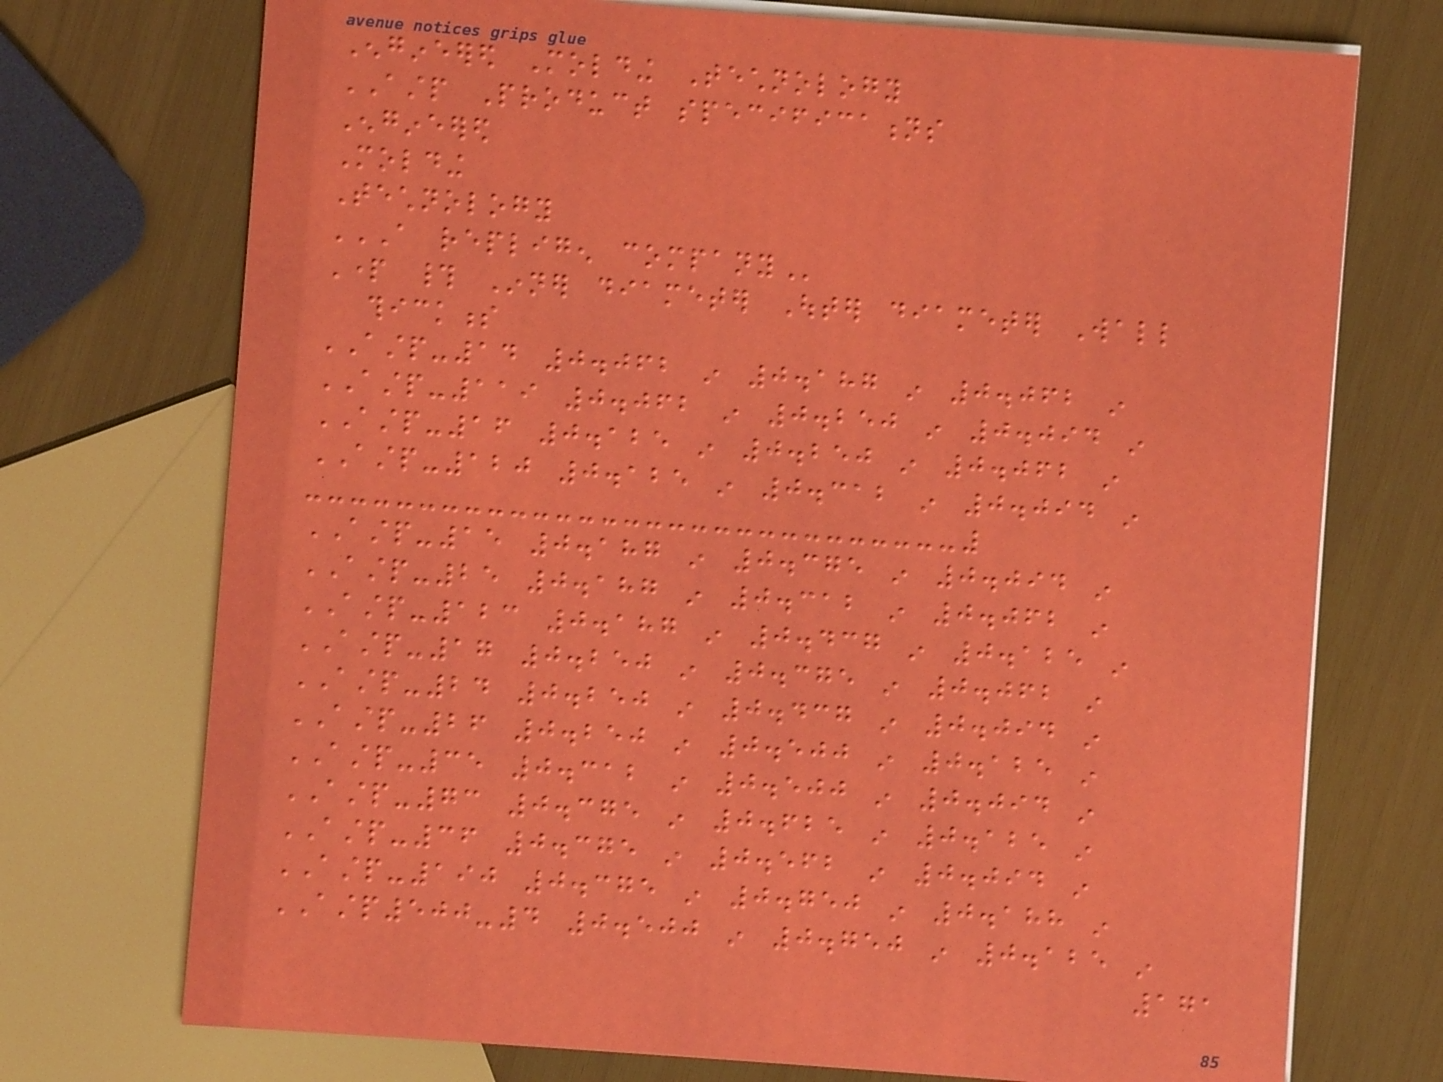Engineered Molding Technology
ASTP Product specifications
Engineered
Molding
Technology
A REPLIGEN COMPANY
Part # Inner diameter Outer diameter Wall
thickness
ASTP-14 0.062 in 0.187 in 0.062 in
ASTP-119 0.062 in 0.250 in 0.094 in
ASTP-16 0.125 in 0.250 in 0.062 in
ASTP-120 0.125 in 0.312 in 0.094 in
ASTP-15 0.187 in 0.375 in 0.094 in
ASTP-25 0.187 in 0.312 in 0.062 in
ASTP-123 0.187 in 0.437 in 0.125 in
ASTP-17 0.250 in 0.375 in 0.062 in
ASTP-24 0.250 in 0.437 in 0.094 in
ASTP-26 0.250 in 0.500 in 0.125 in
ASTP-35 0.312 in 0.500 in 0.094 in
ASTP-73 0.375 in 0.625 in 0.125 in
ASTP-36 0.375 in 0.562 in 0.094 in
ASTP-190 0.375 in 0.750 in 0.188 in
ASTP500-4 0.500 in 0.750 in 0.125 in
171
